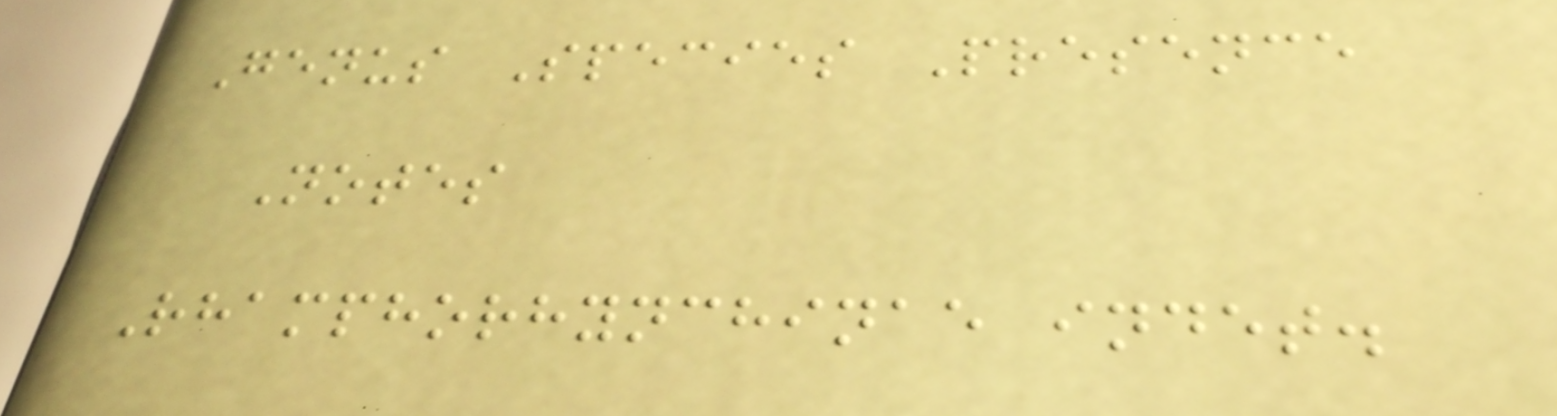Genus Species Presence
Notes
Rhamphorhynchinae indet.
